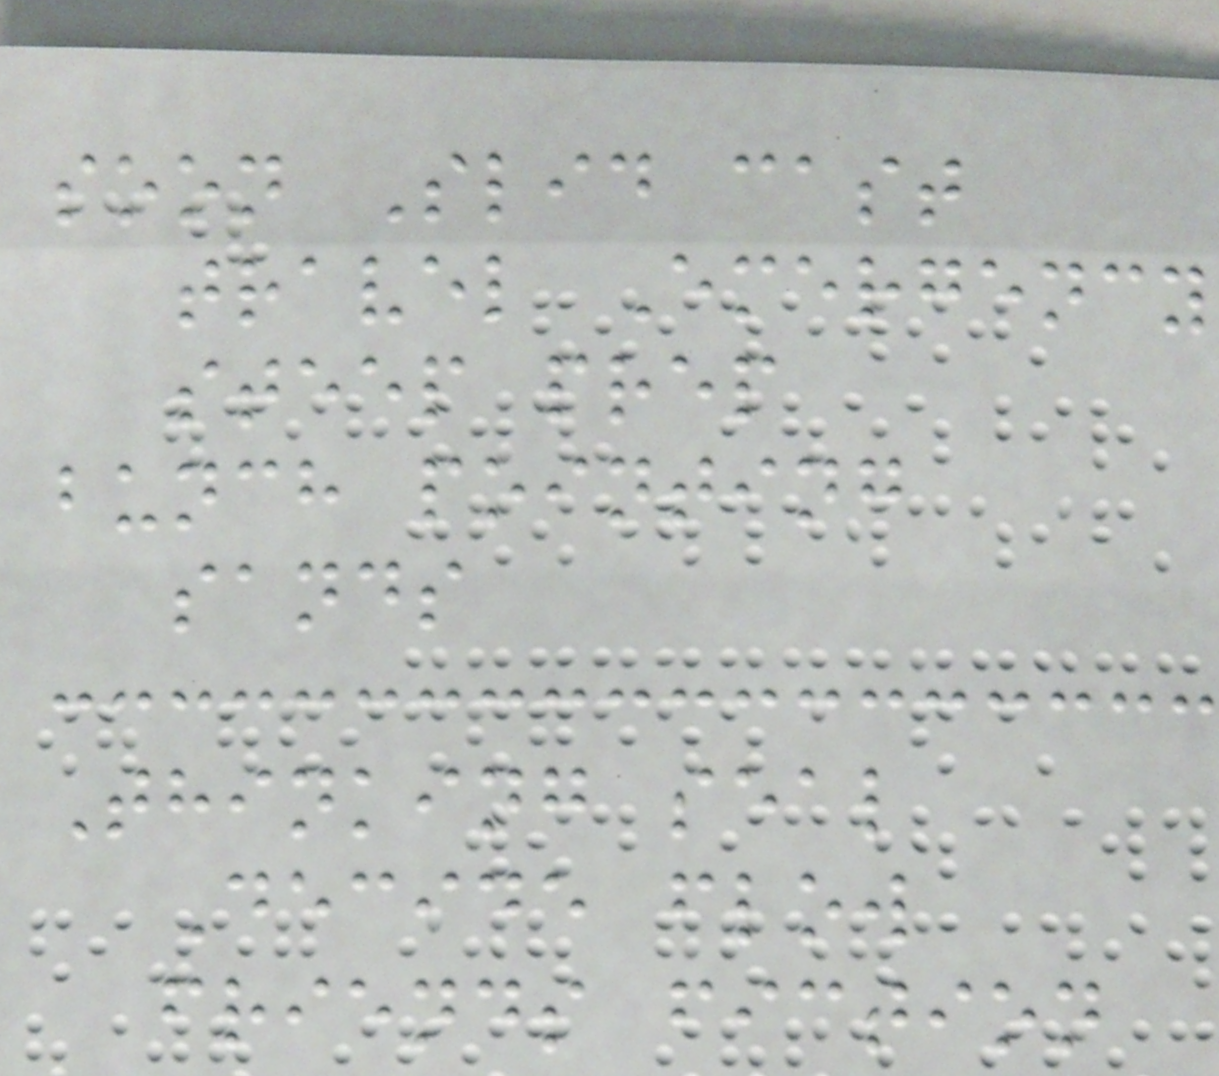soon Slid cast
travel Emergency
steep prep
bunch pointing
sands
Thinking seal
Decide flow
friends fiction
